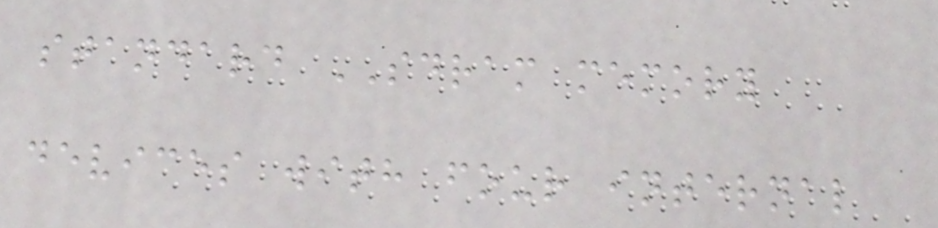standard SDRAM memory
devices with four internal
